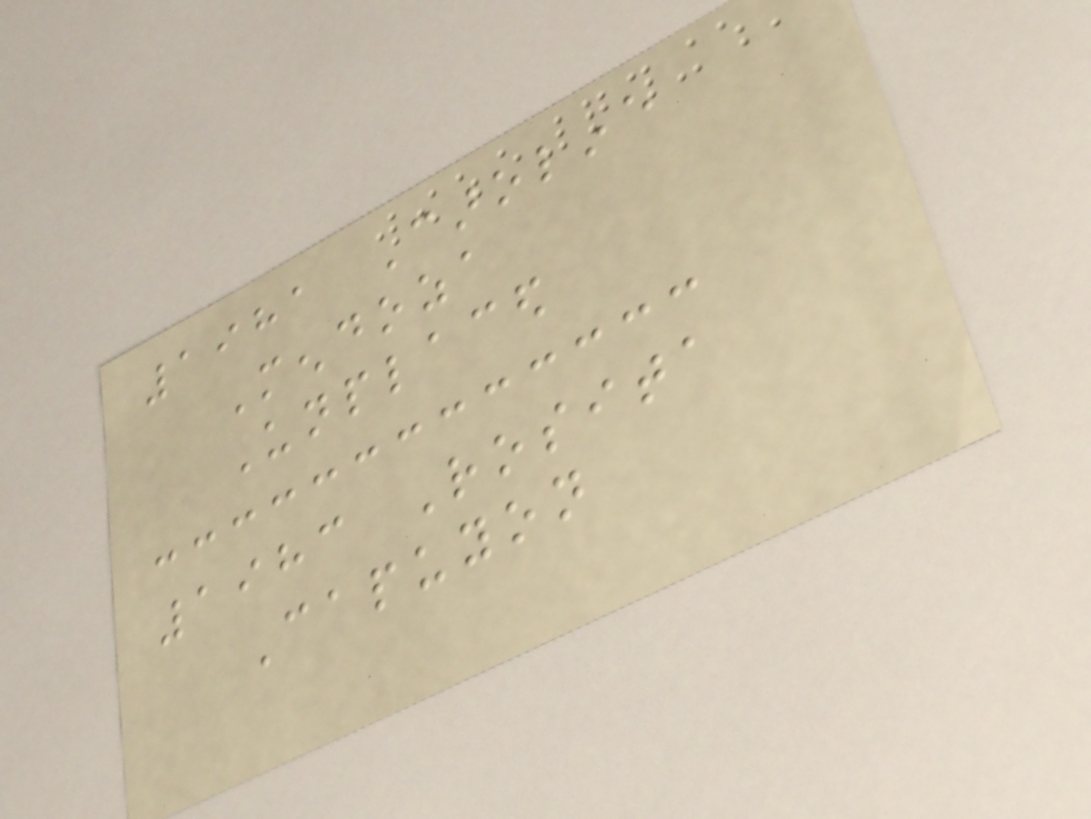1981 Caroline
Mendoza
Unplaced
1983 Rosita
Capuyon
